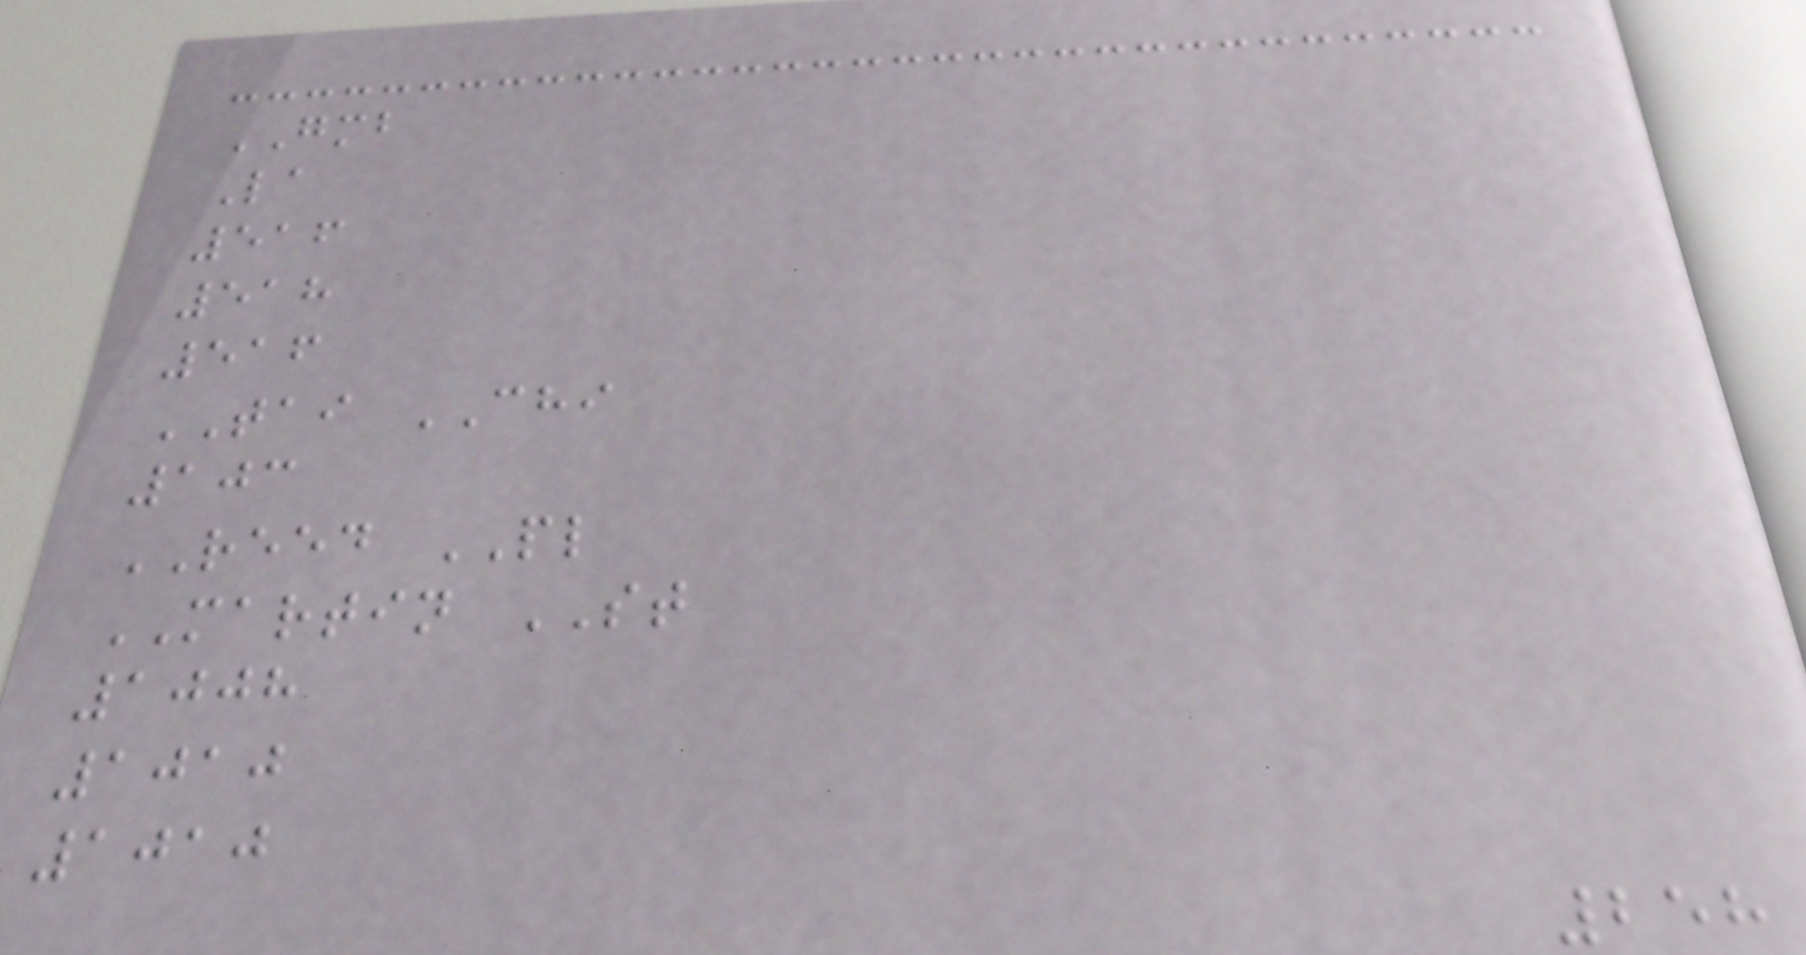GMB
La
516
518
516
TAI CHI
103
REED PL
MARTIN ST
1008
1010
1010
258
